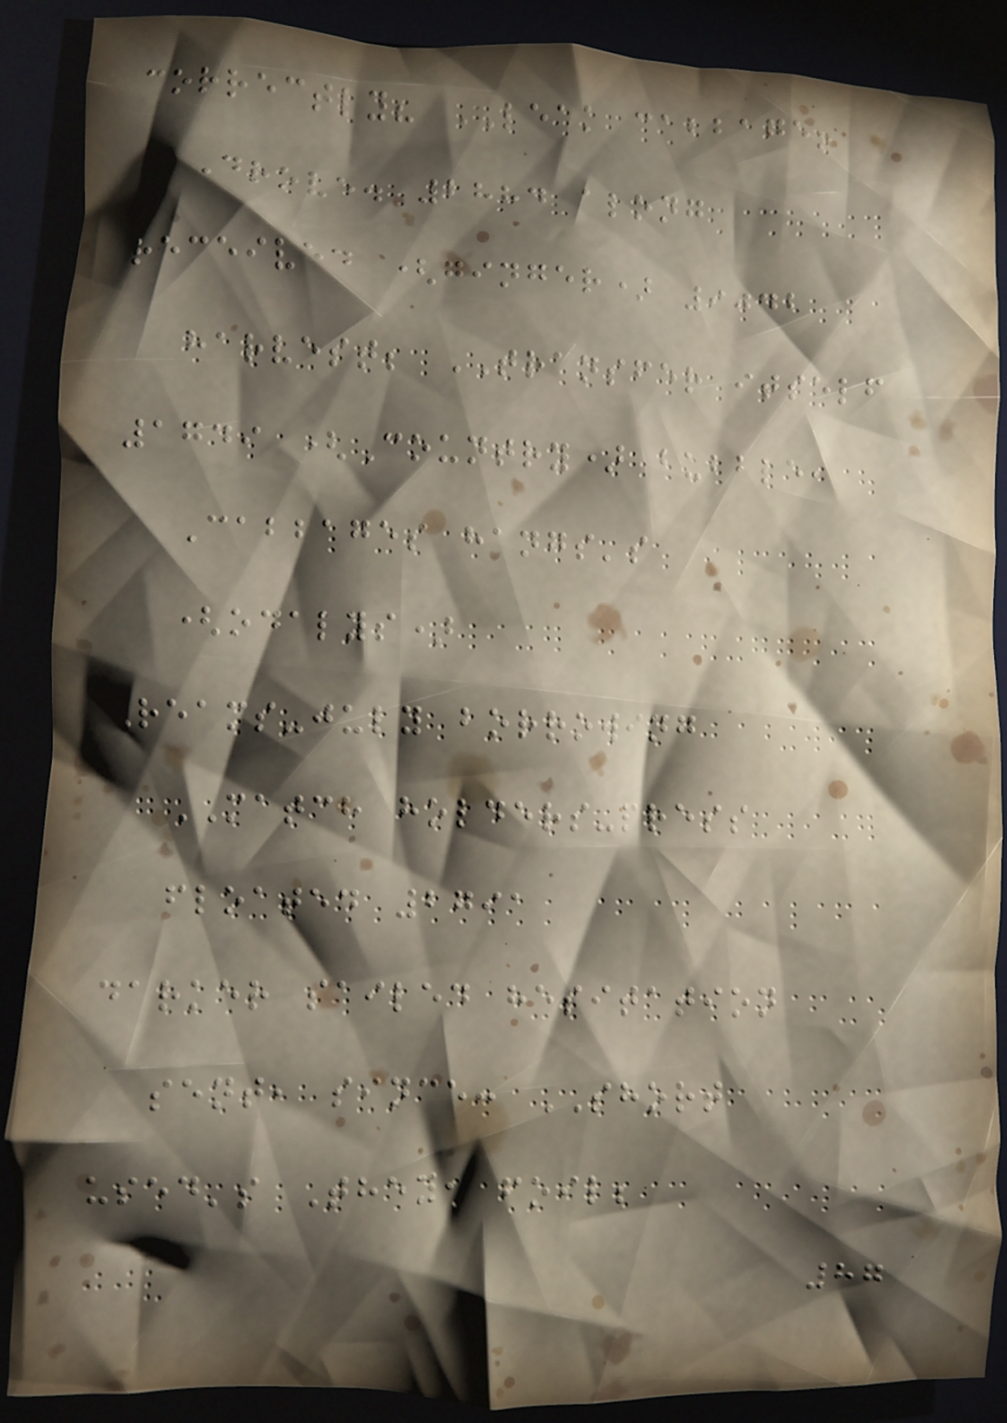correctly? LEAK cabbage!
Drove. 2884 along
received (ginger) 9042
harvest; TRANSFER itself
1749 (Country) bubble,
Cabbages hangs's
(odalys)
Reams-july borrowing
MATCH holders-press
floated 2791
darker sailed hesitation
sent, since: SHORT
used's They, foil;
87
